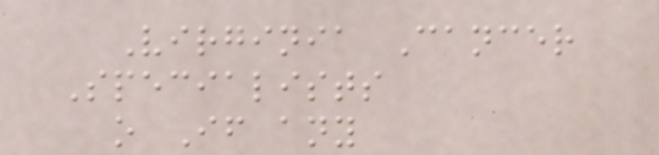Virginia Cancer
Specialists
o If any
